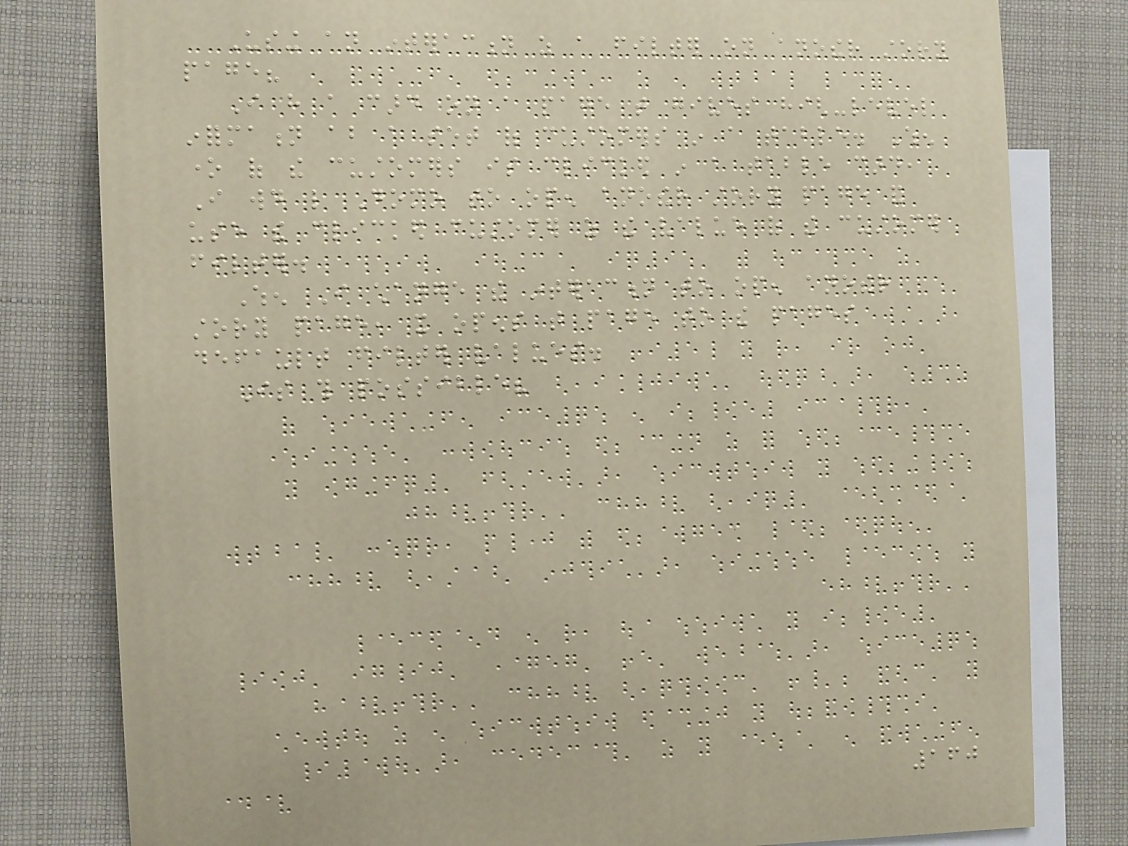Using an interaction as a filter on another story
page?
I have a card on a page that gives high-level
information about a set of customers in a table. When
one of the customers is clicked in a table card,
I would like Domo to open another story page and
use the clicked customer as the value of the customer
filter.
When I change the interaction to open another
story page, it opens that page to the pages
default filter values.
Is this possible?
160
